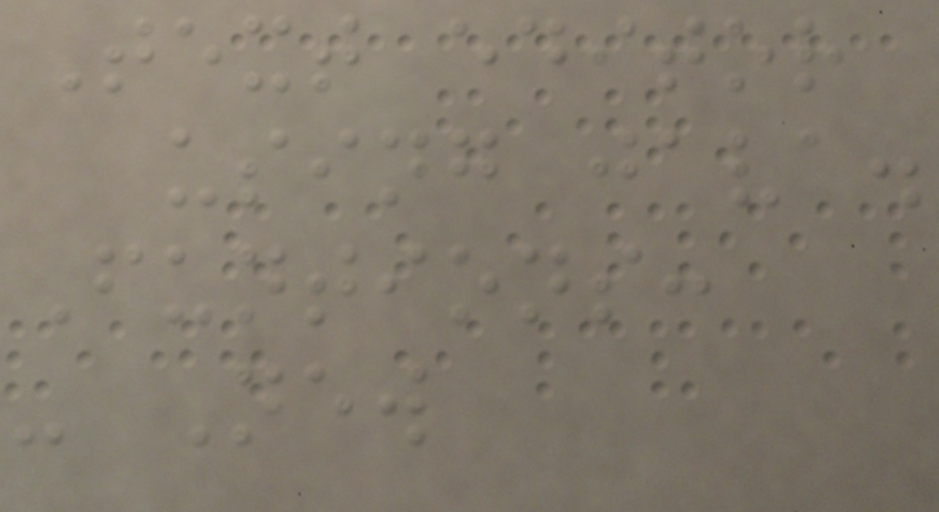Text editor
using java.
Funtions:
- New
